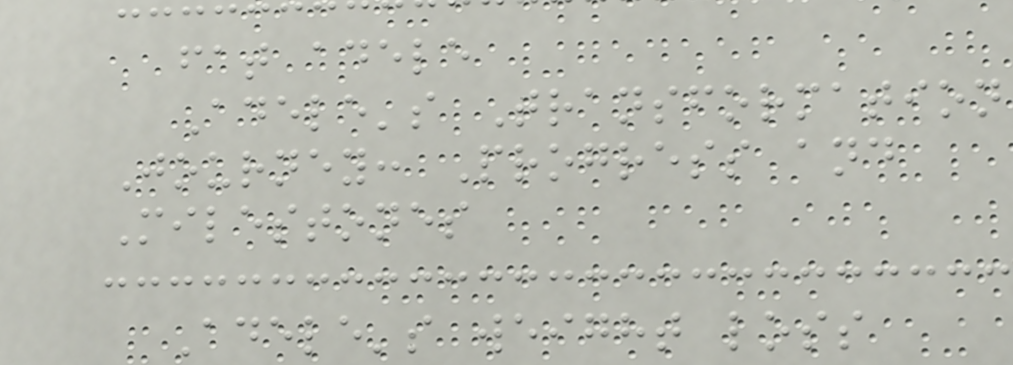fat adele
Adele's Transformation
Journey: Progress and
Milestones
Adele's weight loss
